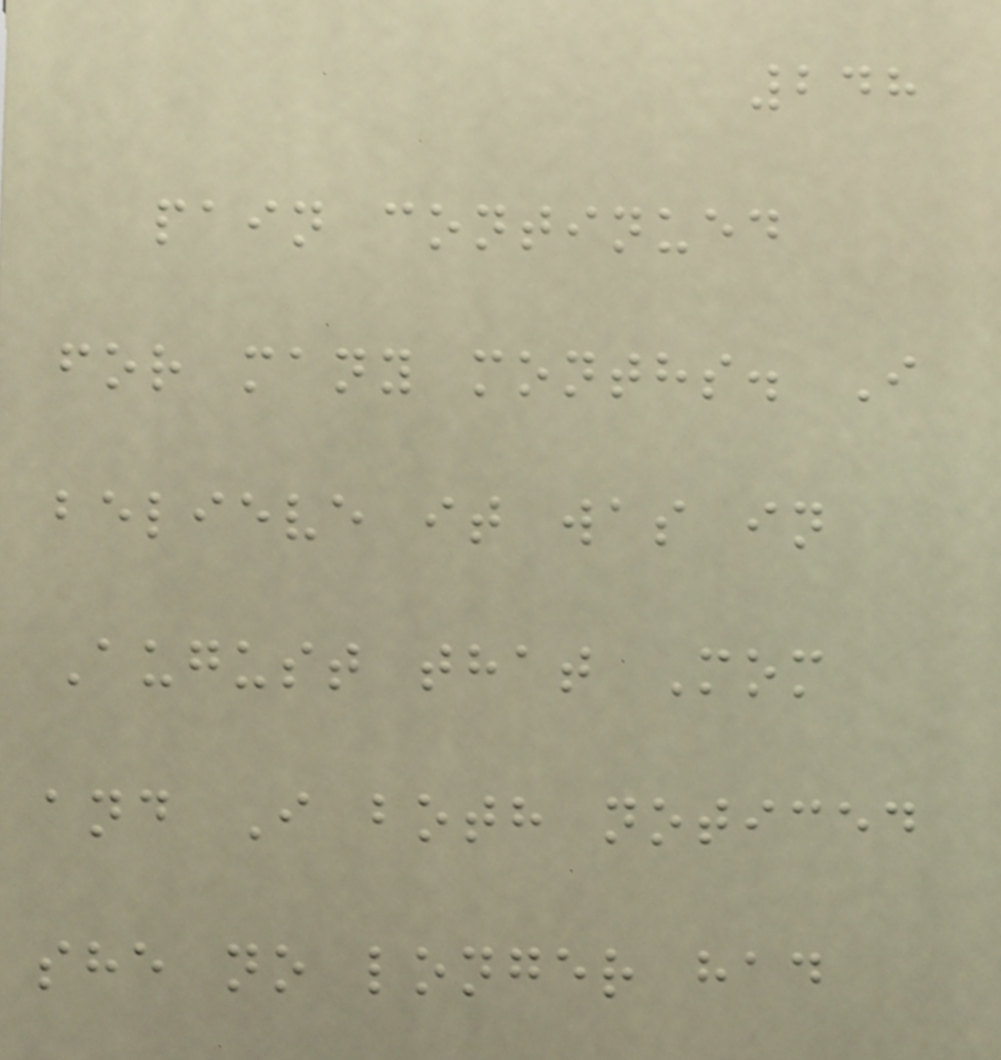248
pain continued
for many months. I
believe it was in
August that Mom
and I both noticed
she no longer had
